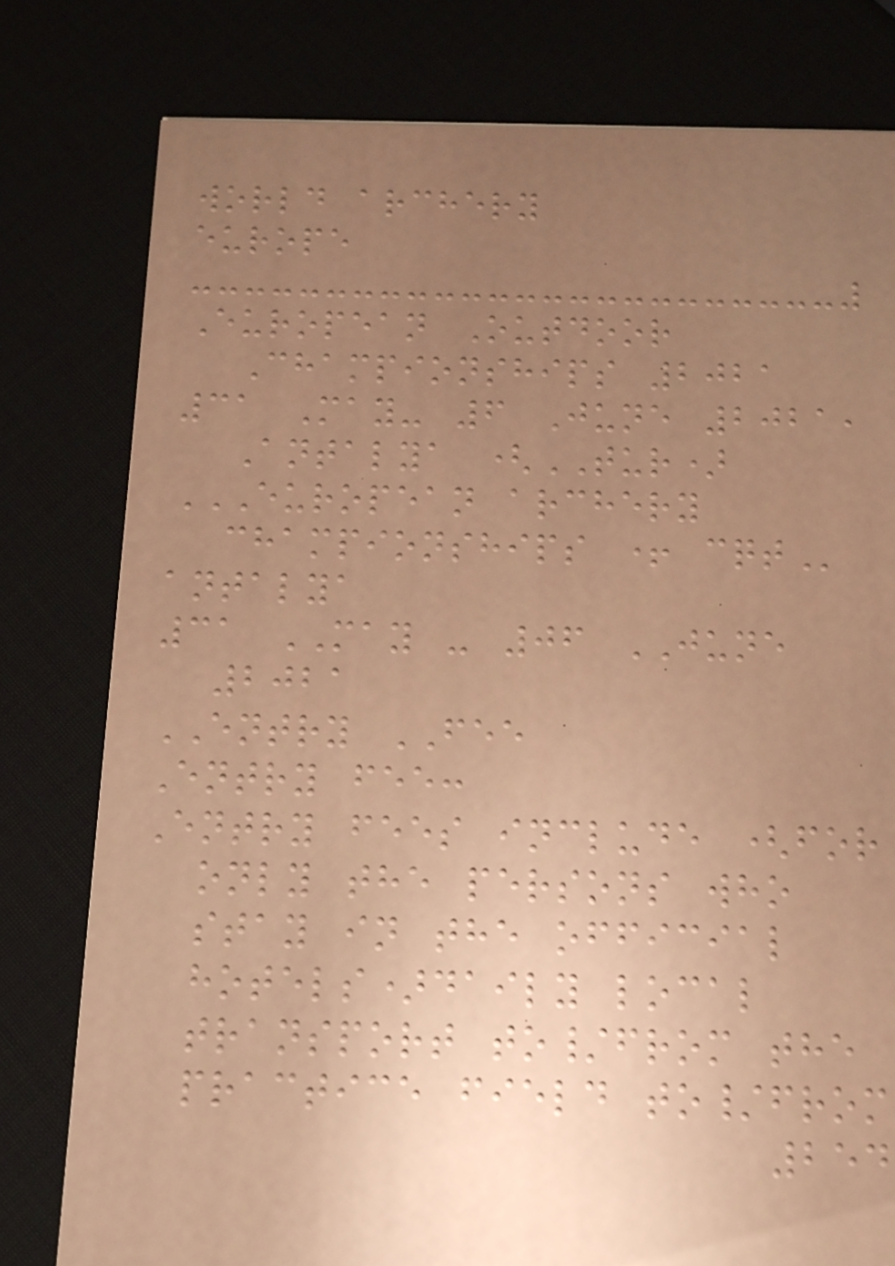world archery
europe
European Outdoor
Championships 2021
31 May- 6 June 2021,
Antalya (TUR)
EUROPEAN ARCHERY
CHAMPIONSHIPS + CQT
antalya
31 MAY - 06 JUNE
2021
ENTRY FEE
Entry fee:
Entry fees include (for
only the persons who
stay in the official
hotels)daily local
transport to/from the
practice field to/from
254
